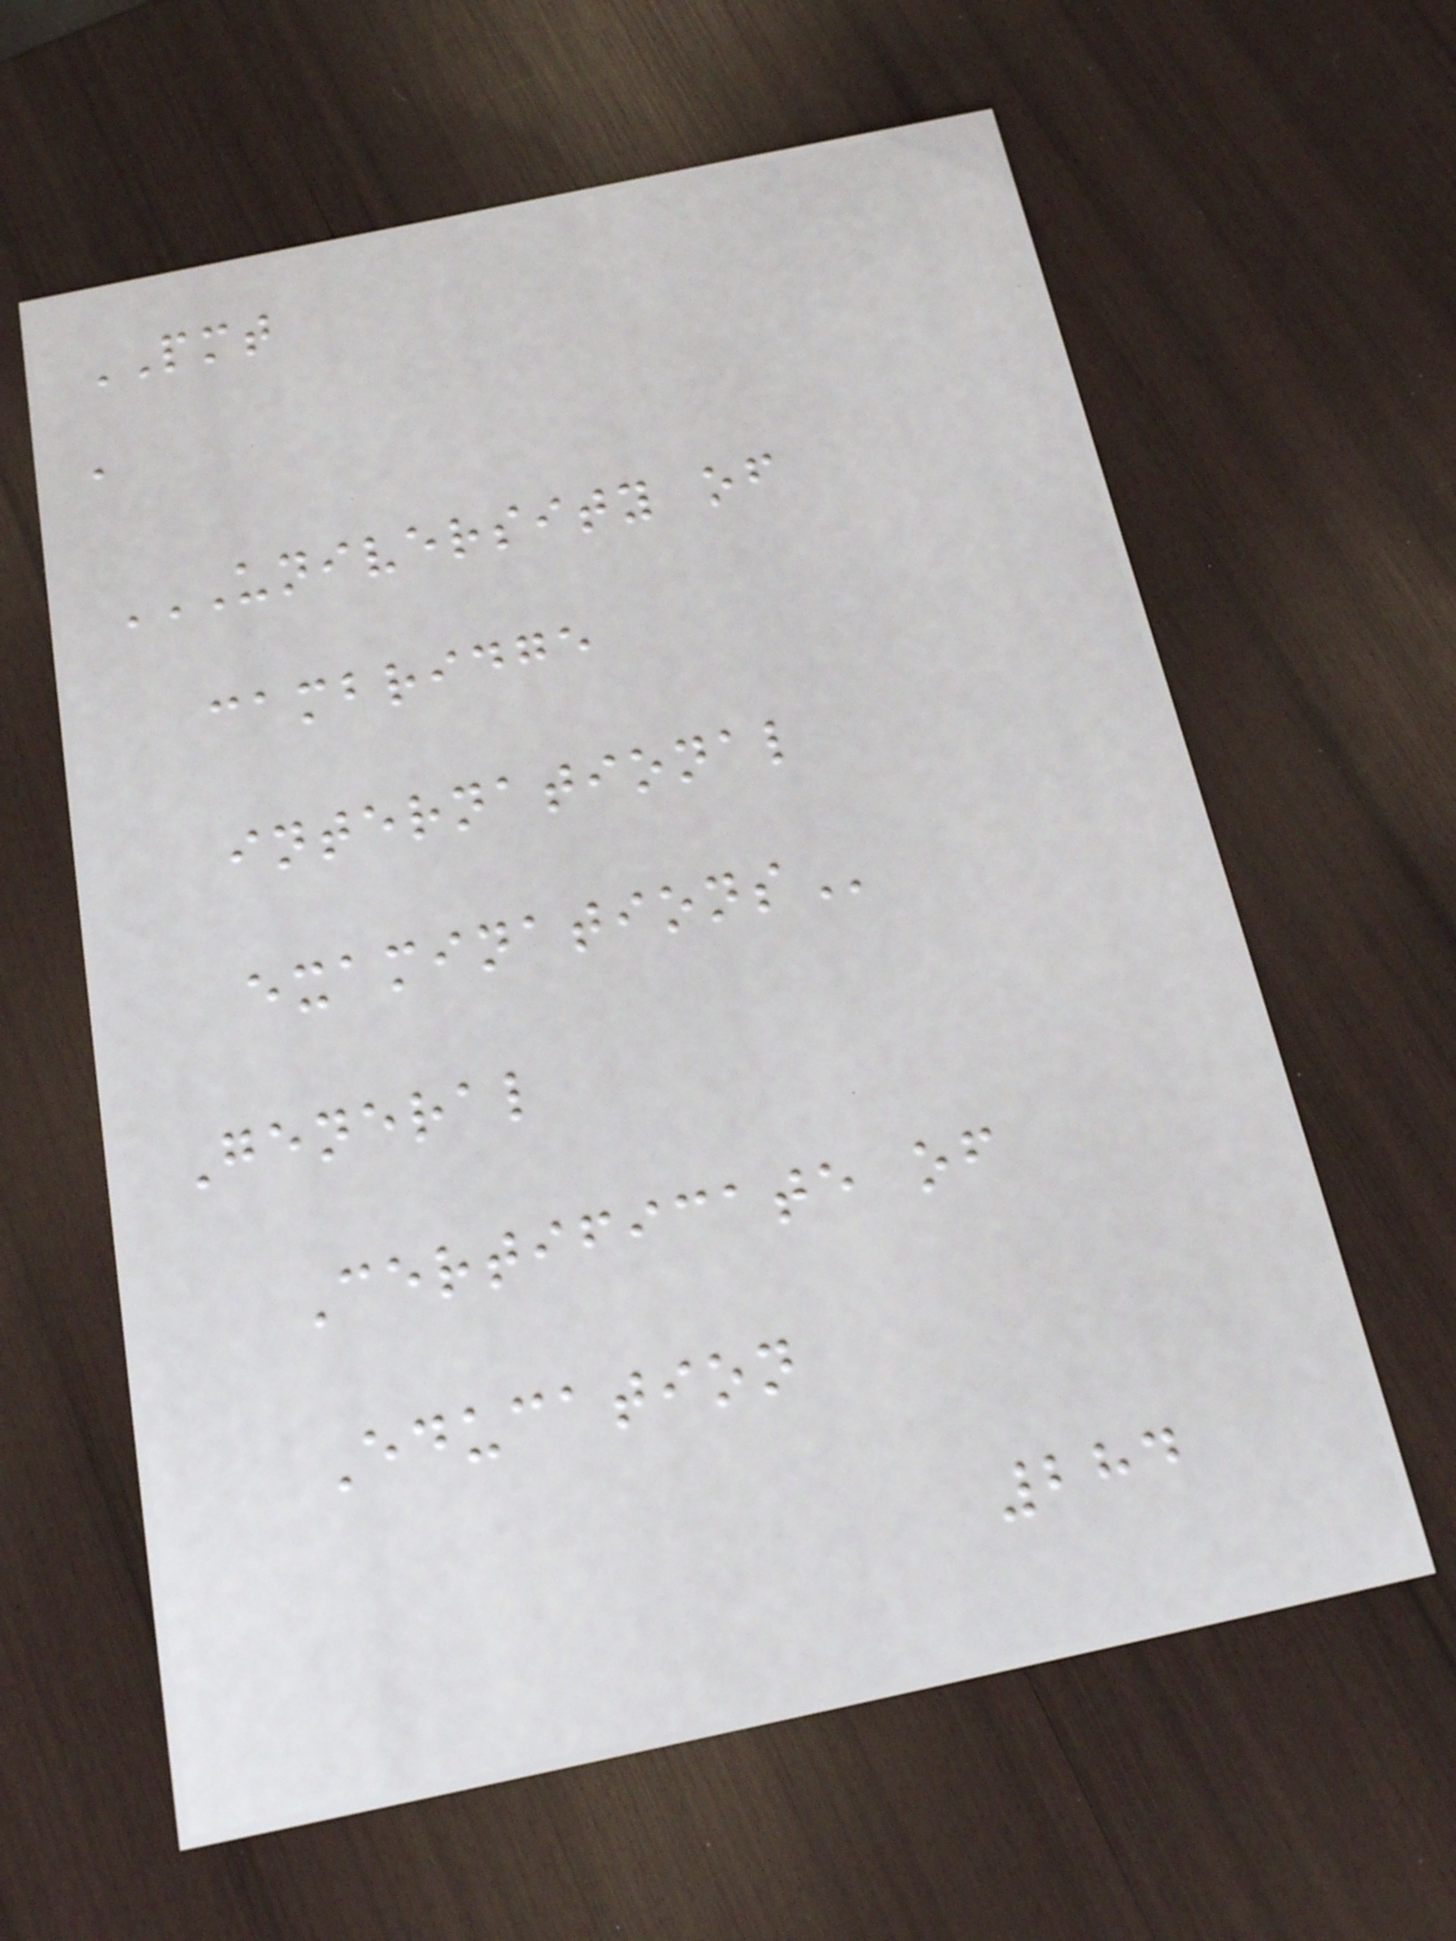PMT
a
UNIVERSITY OF
CAMBRIDGE
INTERNATIONAL
EXAMINATIONS
General
Certificate of
Education
284
